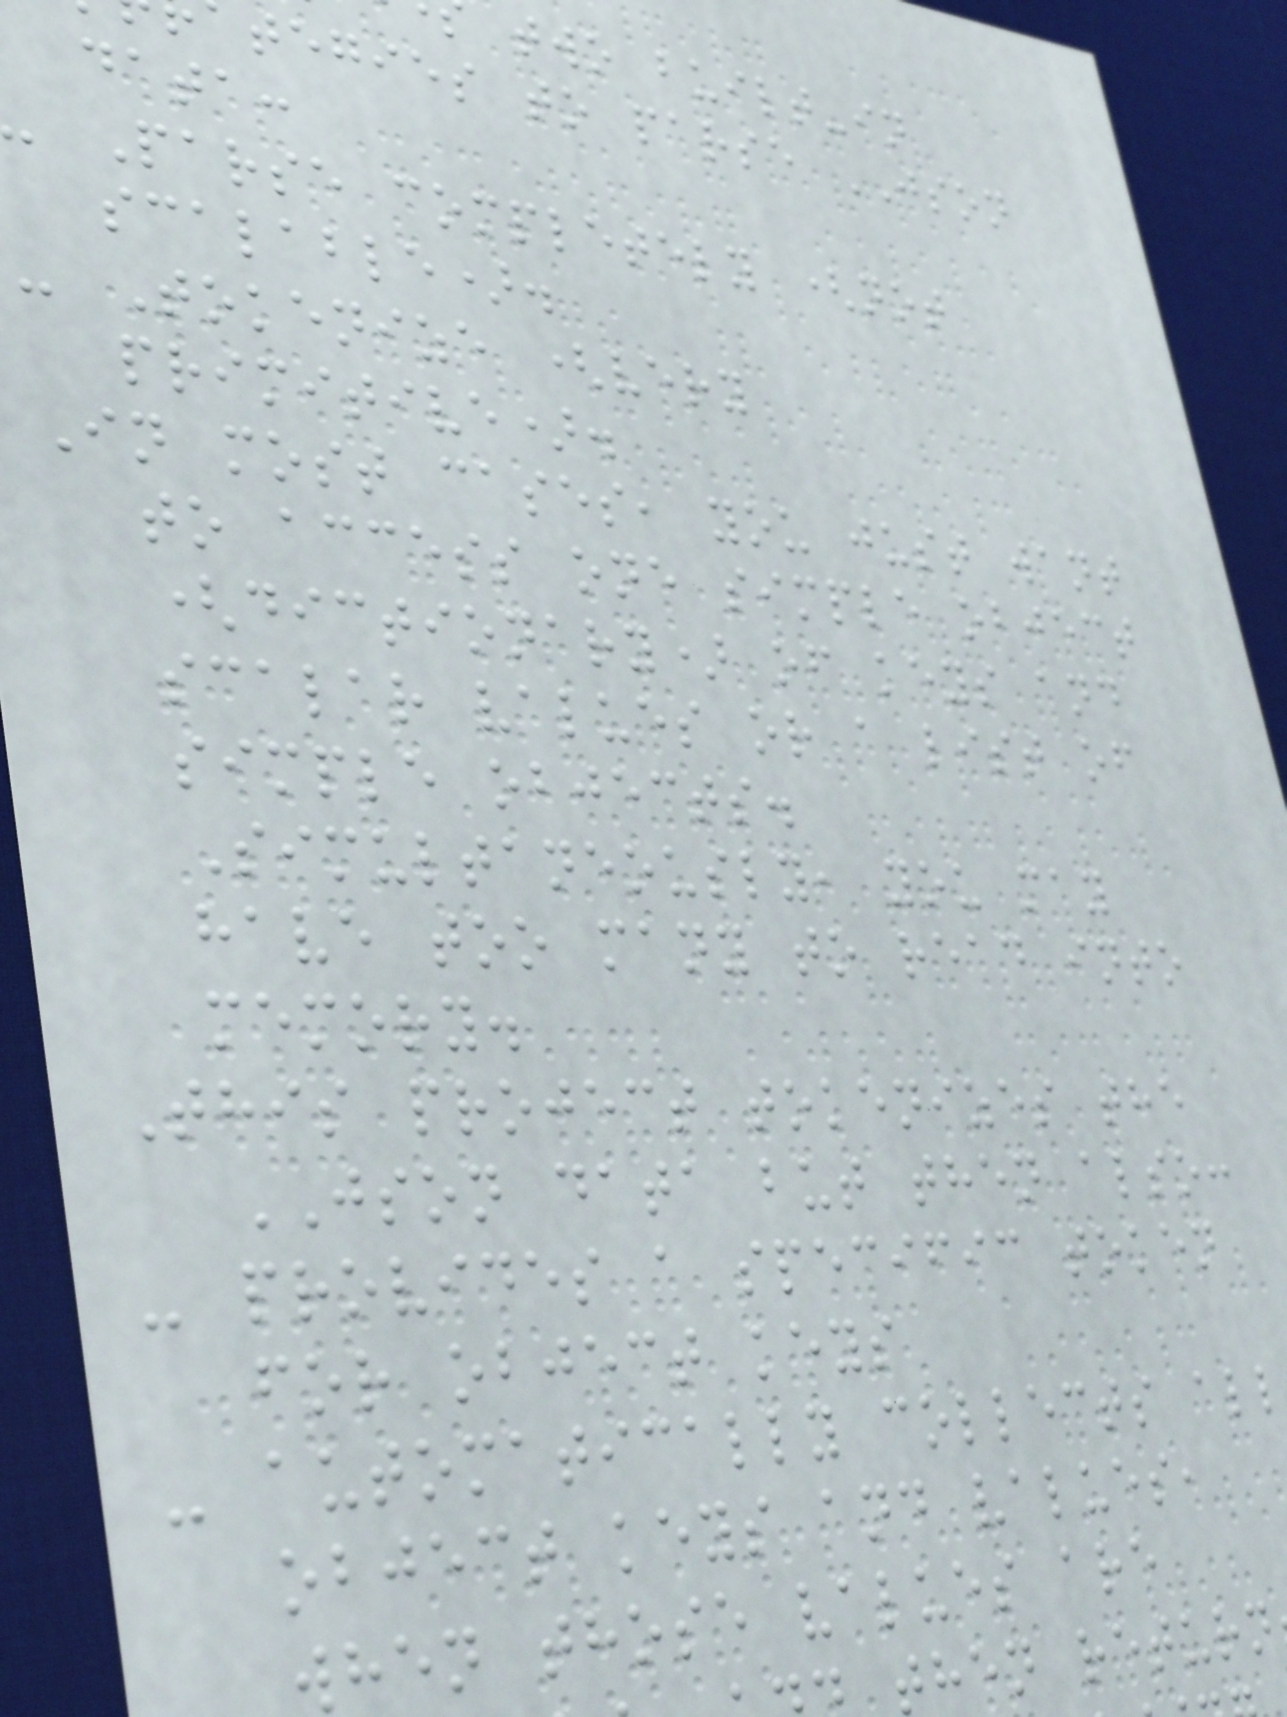two built-in
tegies to parse JSON
data:
Parse completely (not
scalable).
- Tokenize (very
primitive).
In most cases, you just want
to access one simple object
(dictionary) of keys and
scalar values or a list of
simple objects.
Simultaneously, you may
have too many to read into
memory.
This project tokenizes the
JSON data but then also:
- provides a specific token
for object keys
- automatically collects all
object keys and values,
when those values are
then return
